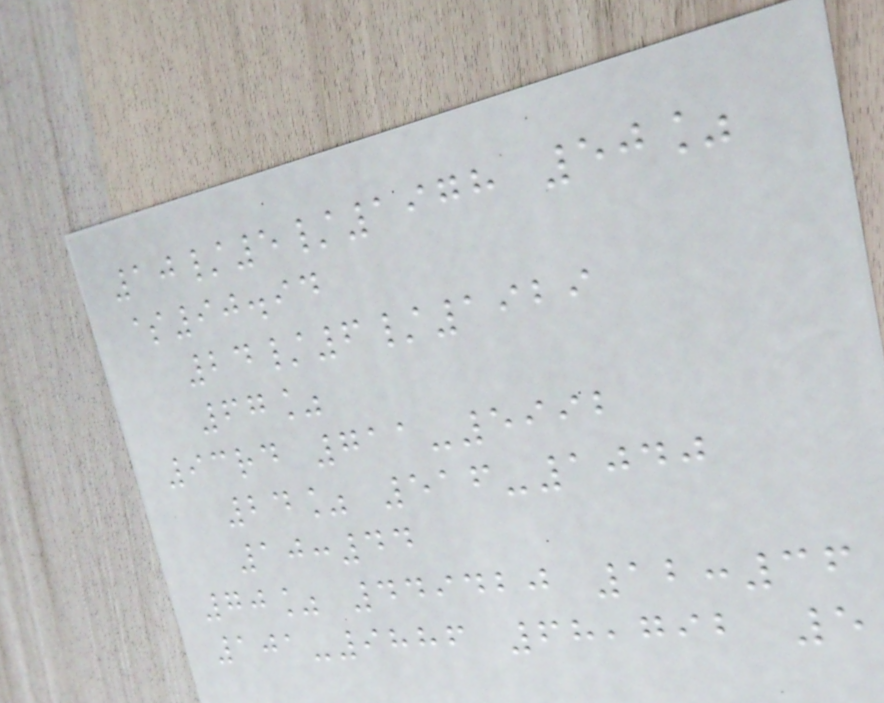10/5/1978 50%
$90.94
24/6/1929
67%
93rd 711-5992
24% 516-1040
10:44
70% 449420 12:36
101-9886 68,792 5
